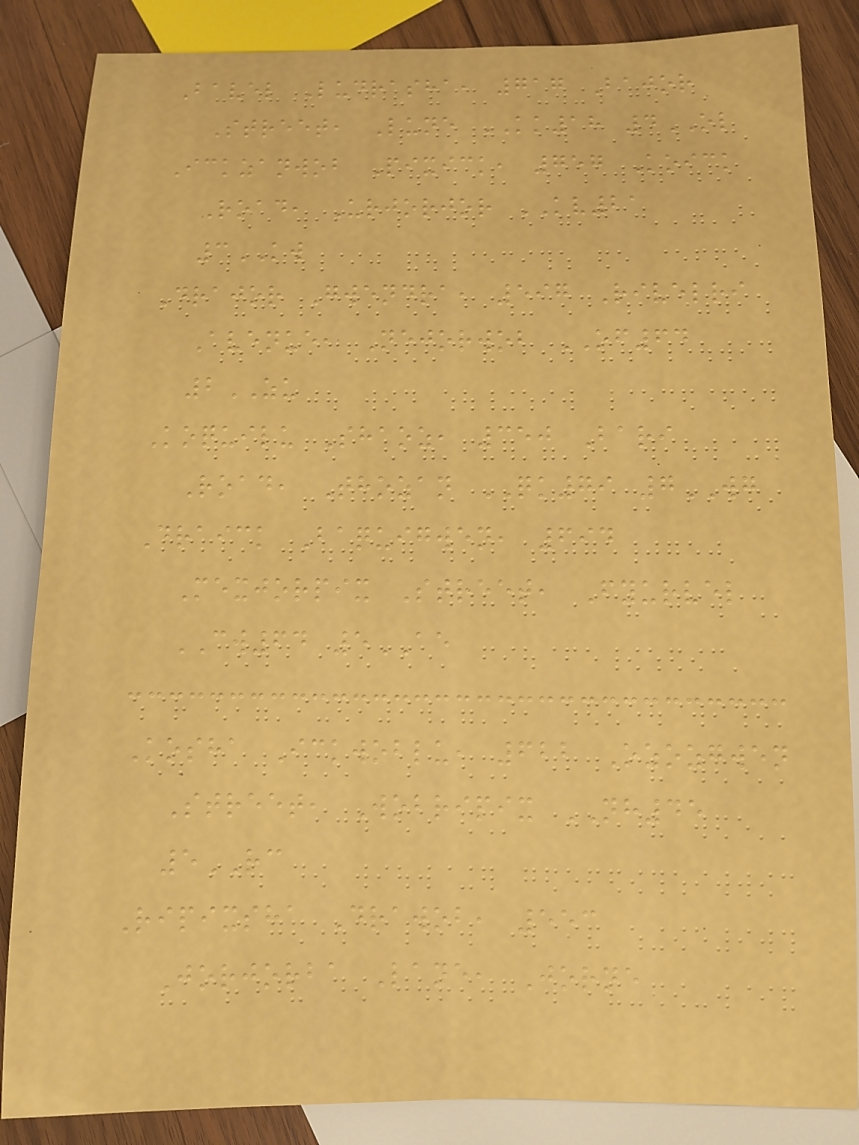Bavel Ludrasha, 717 Bajor
Street, Lune KK18 4OL
Ickzanwob Pixick, 757 Koick
Road, Urjorjor KV21
3KW
Drajor Gwendra, 597 Rivelri
Avenue, Nejorwob OF64
2ZU
Koquilu Shaoz, 350 Bari
Road, Thozan QK79 7WG
Draick Baquigwen, 694
Mexjorpix Street, Fyurvel
CW64 5AE
Kosha Ickwoblu, 622 Ozozgwen
Street, Wobripix NH45
5RC
Ripixsha Drawob, 553
Jorjorba Lane, Jorne
